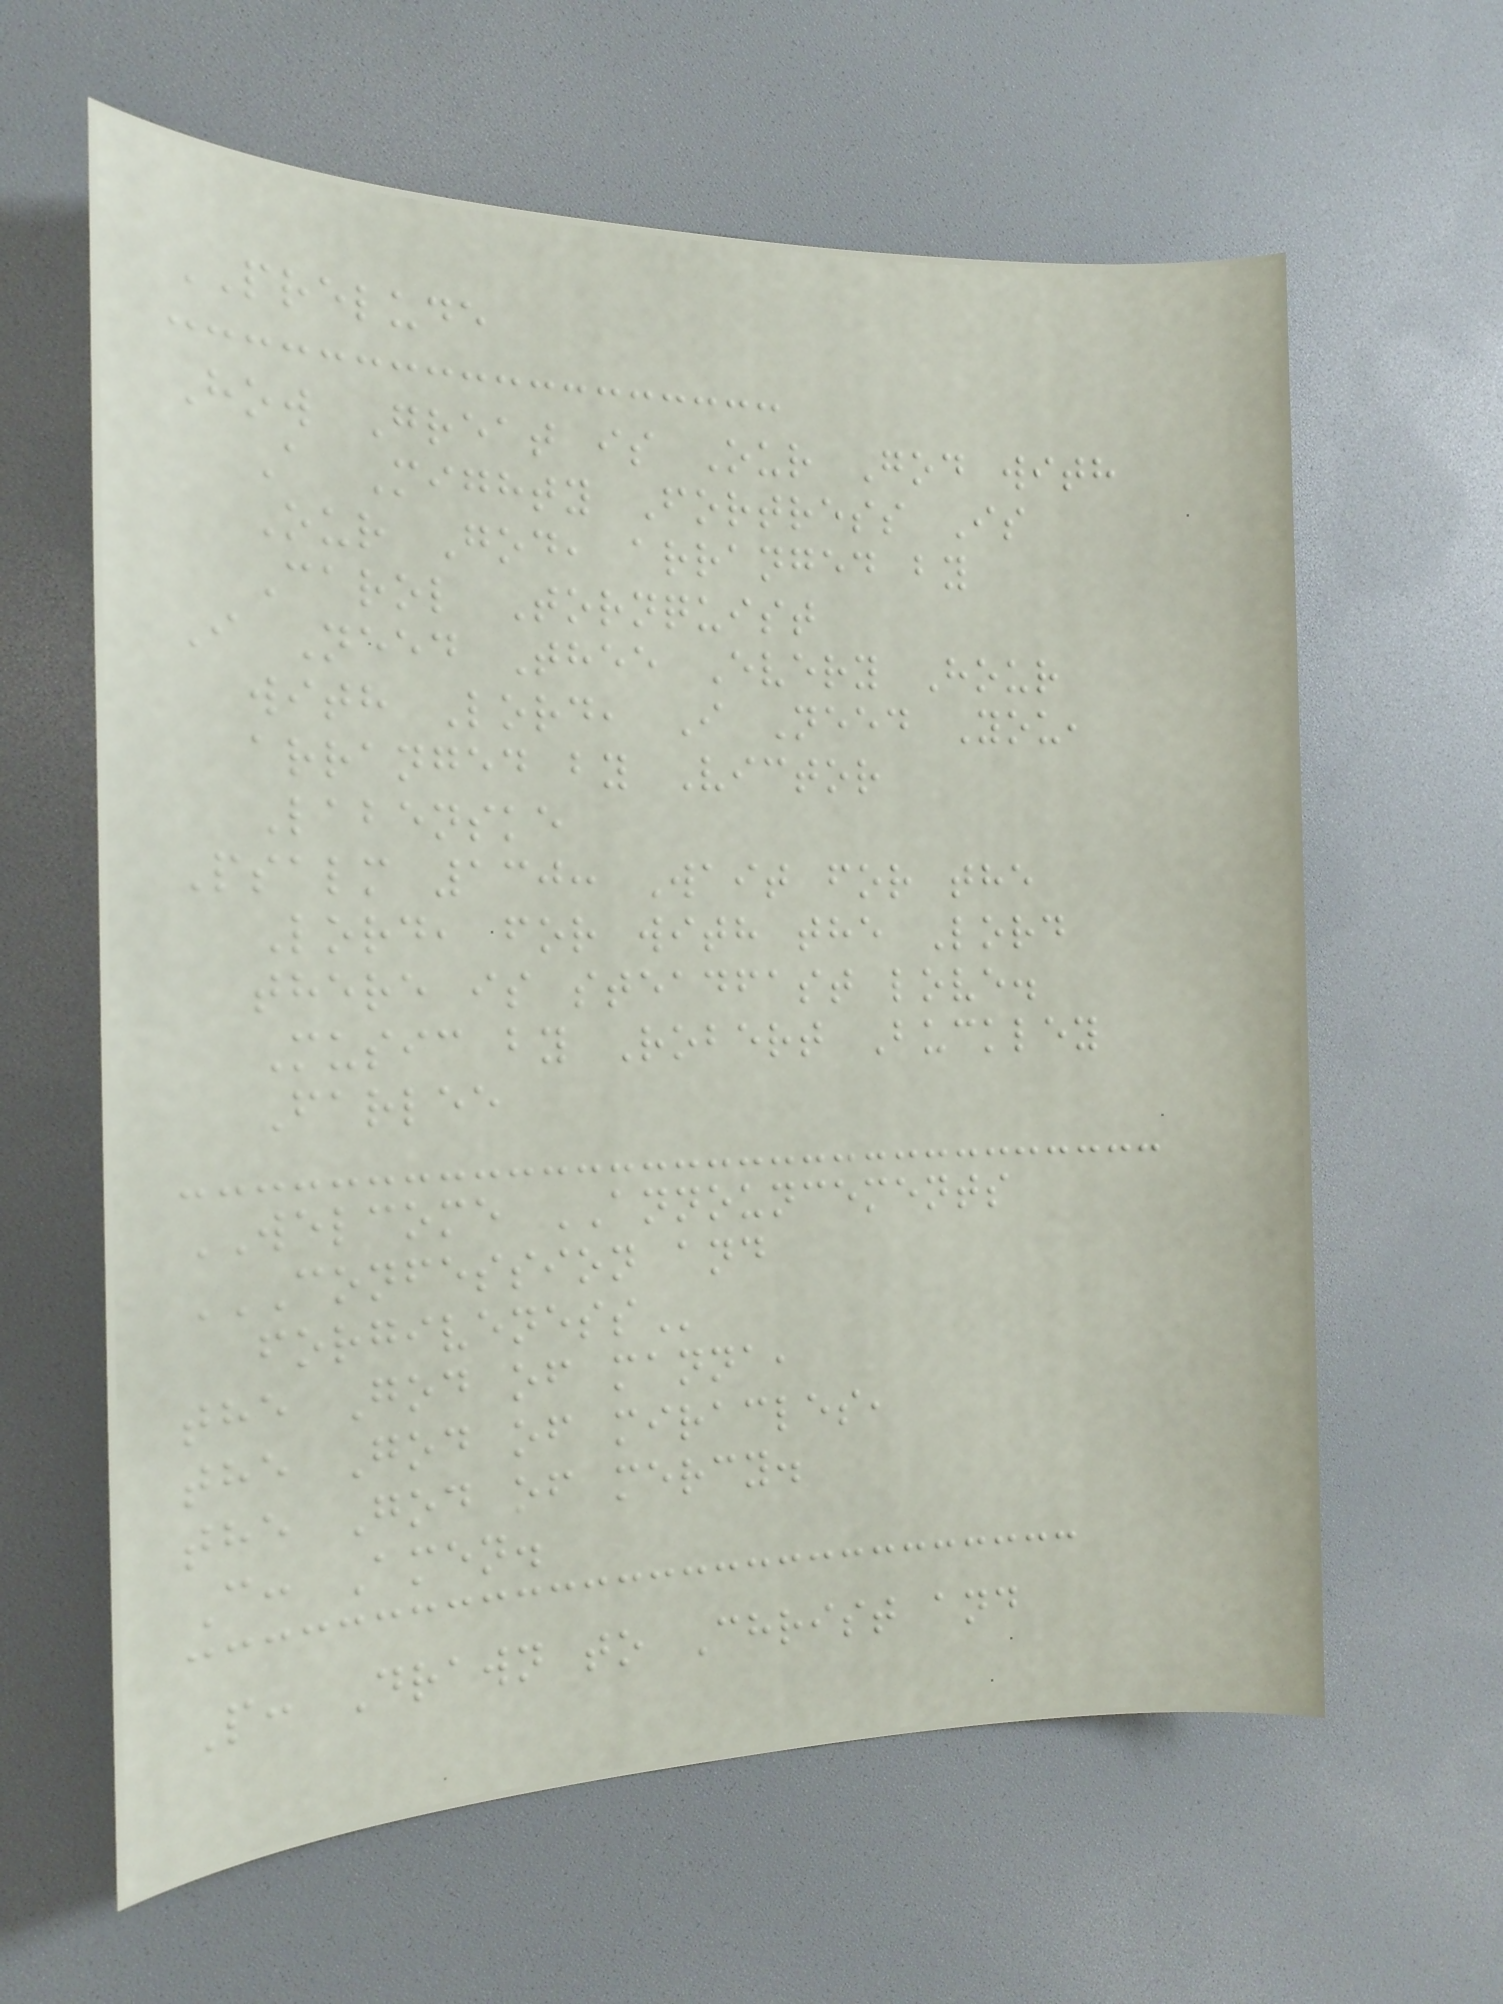PRELUDE
How Great is Our God with
A Mighty Fortress Is
Our God, arranged by
Carol Tornquist
I Need Thee Every Hour
with Lord, I Need You,
arranged by Victor
Labenske
Psalm 130: Wait for the
Lord, for with the Lord
there is steadfast love.
Music by Robert Buckley
Farlee
WELCOME ANNOUNCEMENTS
CONFESSION AND
FORGIVENESS
the God of manna,
the God of miracles,
the God of mercy.
C: Amen.
P: Drawn to Christ and
